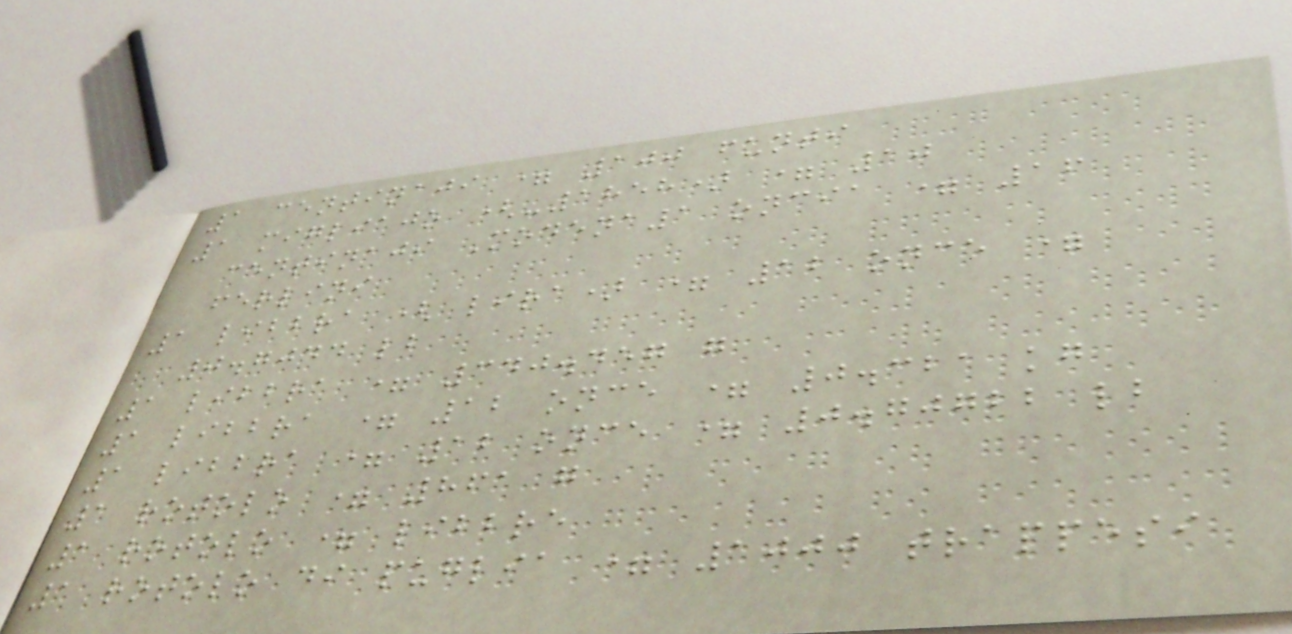1 centinaji = 100 funti
1 migliajo (-1858) = 10
centinaji Modena1 oncia = 16
ferlini
1 libbra ( lira) = 12 once =
0.7044 lb
1 libbra = 340.457 g
1 libbra = 12 once = 0.321 kg
1 libbra = 12 once = 0.70722 lb
1 rotolo = 861 g
1 rotolo = libbre
1 rotolo di puglia = 1000 trappesi
